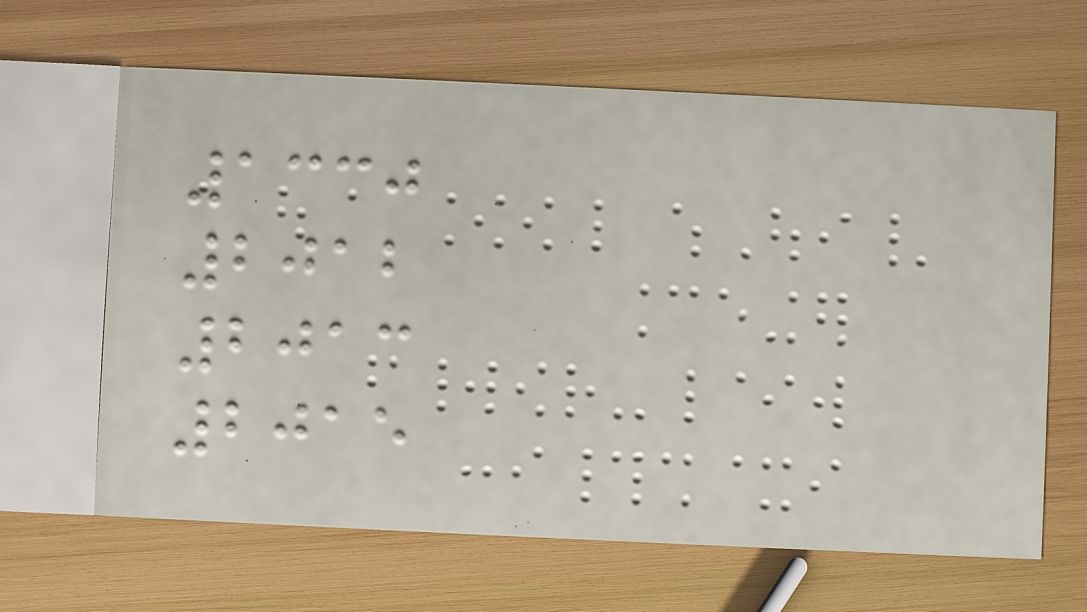1330
2012
2013
2015
